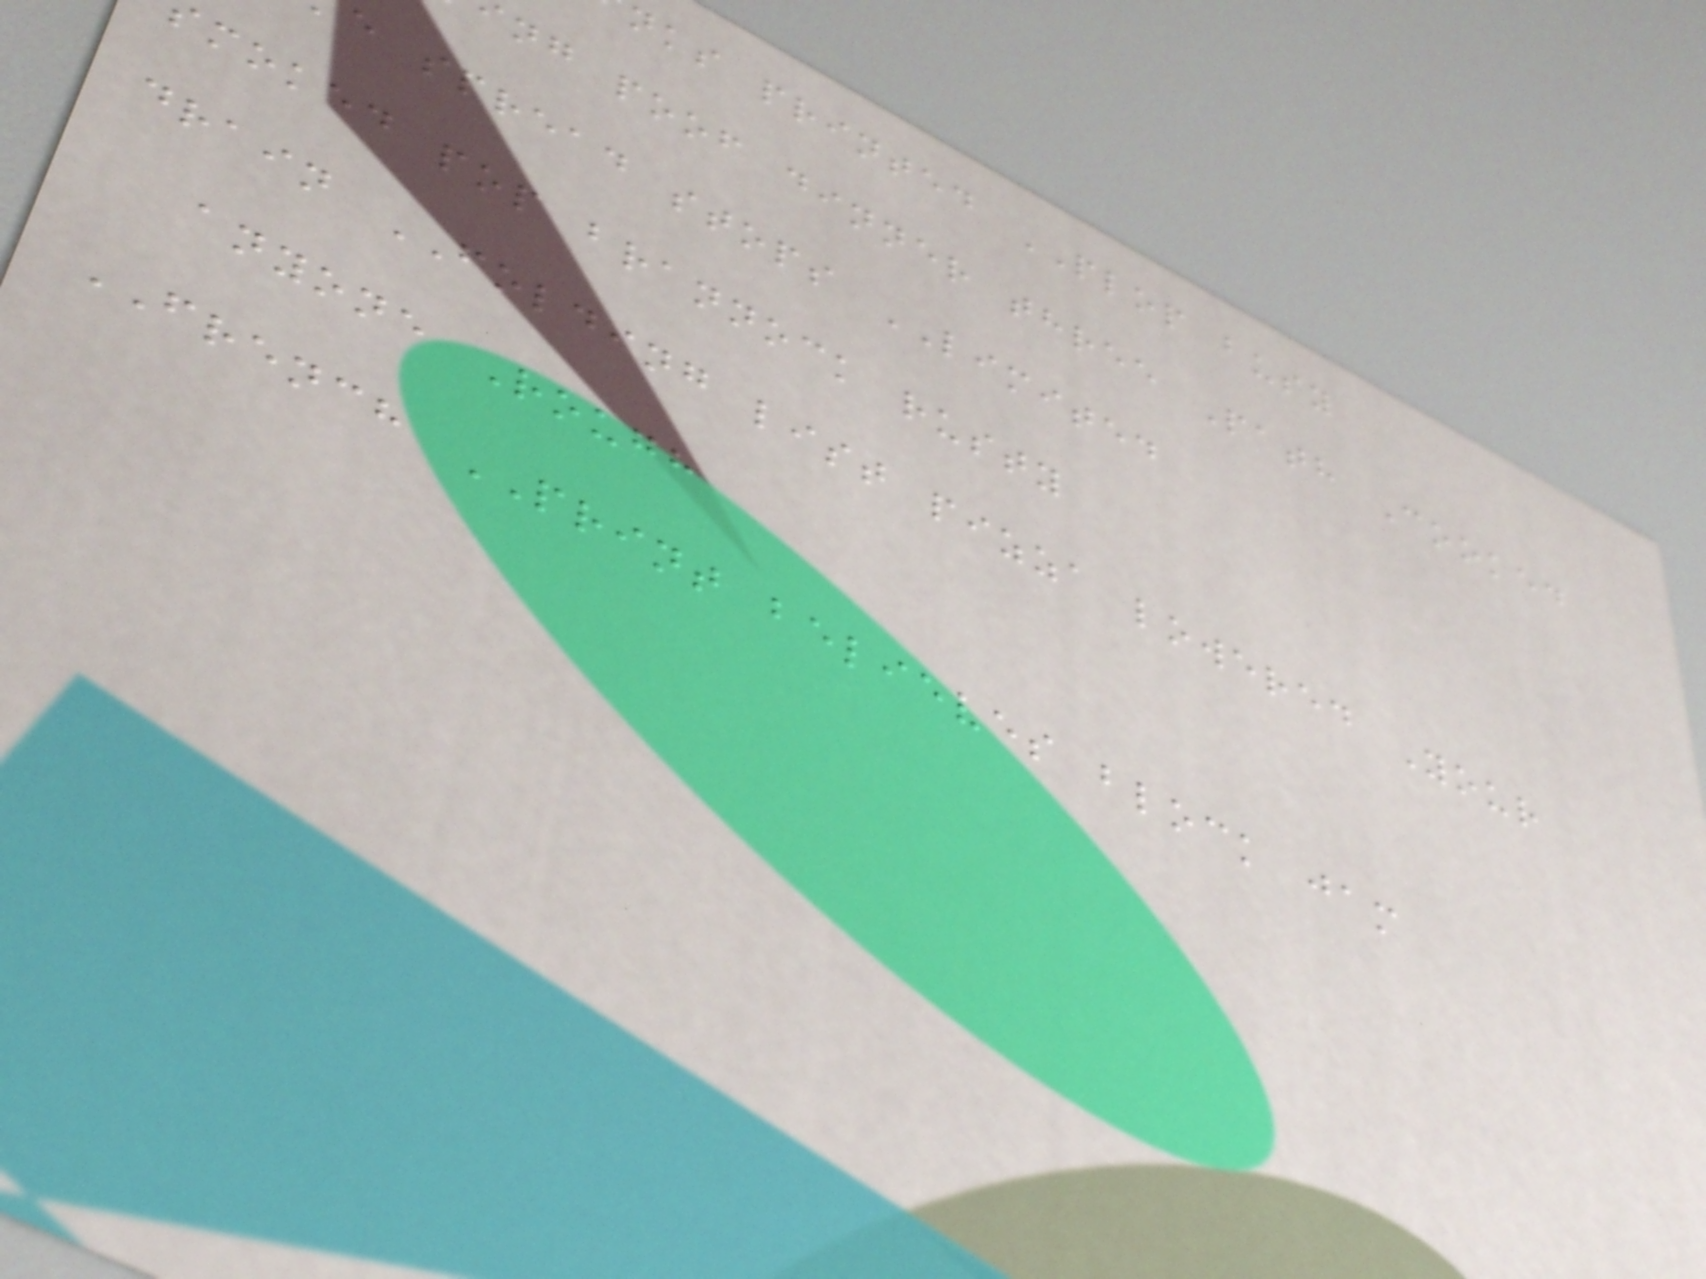nks printed PLOP busy
ng poof dinner three Path Cooked
e spread stops LIMITED
moked pop brannock rusty
drain FOLDING list pizza lowered Your
anyone Rough
FRENCH PRINT believes block jam
